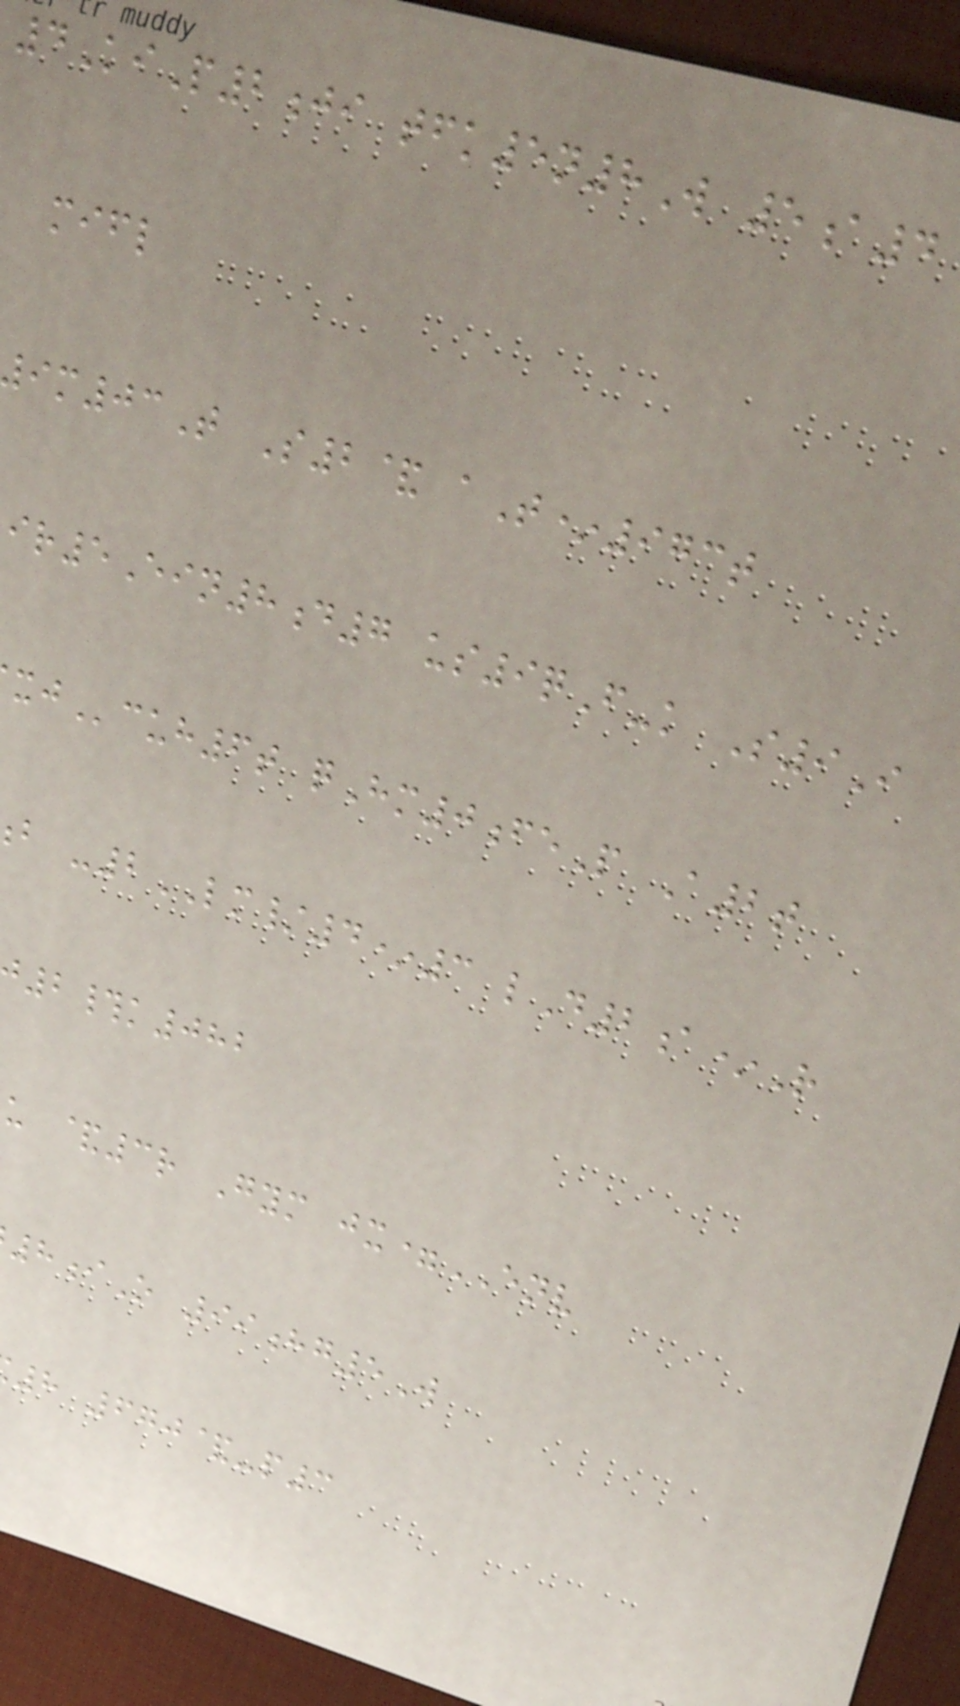4KiP2ji tfk5n8W 5a4
mifl
m03T S2& aT*973t
5Ein8d7 us9qF-k S9I
cuh6t qHm0feP A2t
b -2LM/4*3 lD2a*R
2#k082
u &3r Gym jx=ENV
8iO 99hg5W
8 670&-p3
